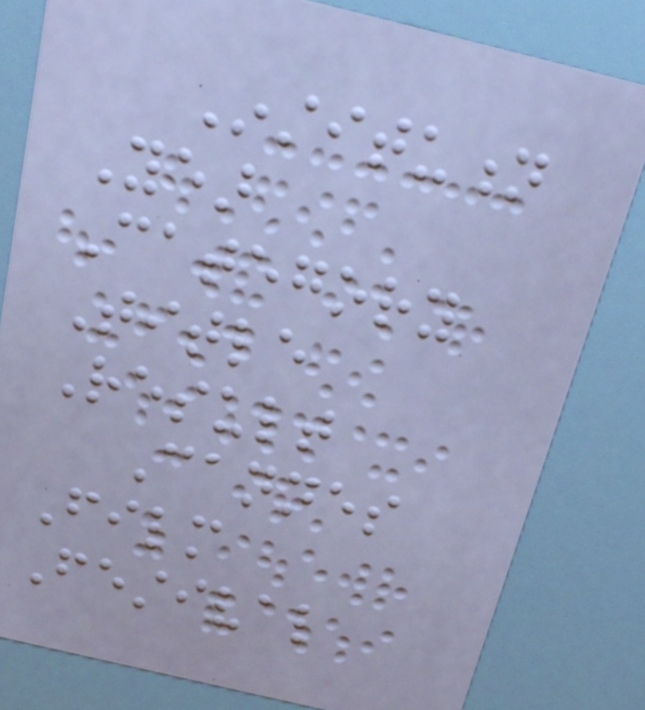Institution
Year
Category
Title
Result
Cannes
Film
Festival
